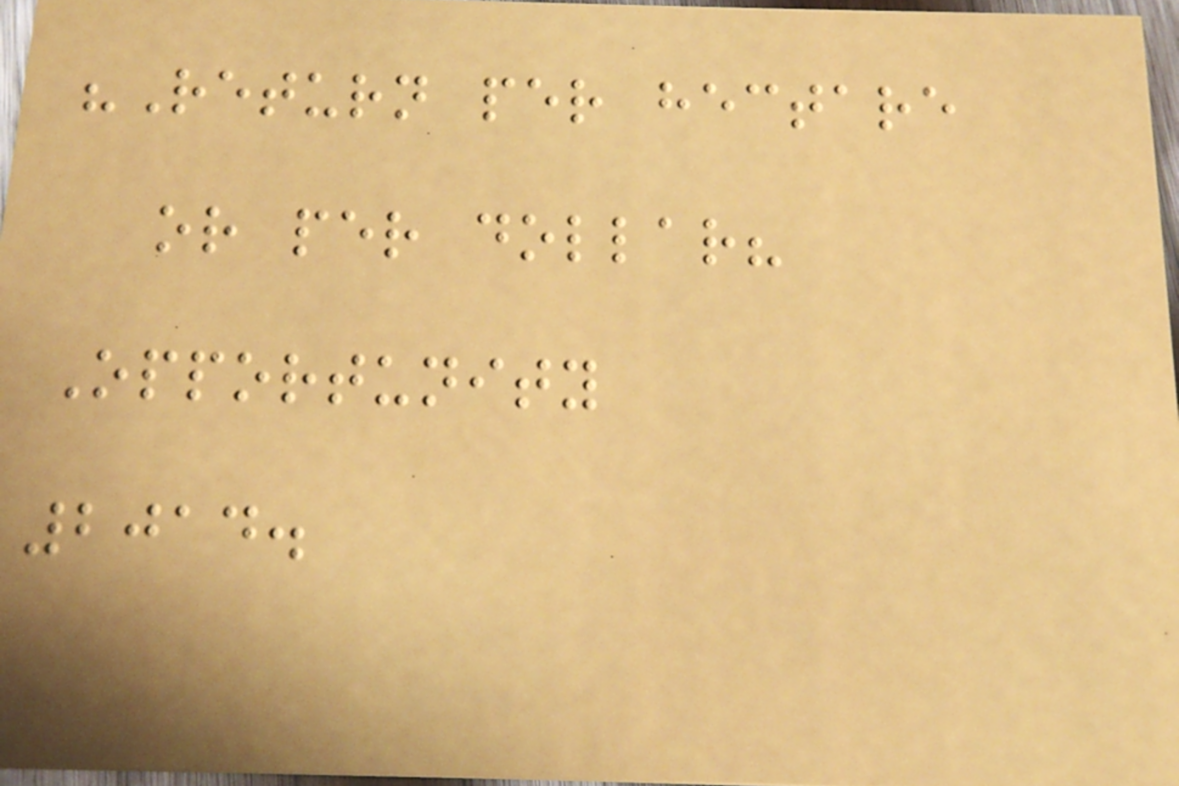"Return per hectare
or per dollar?
Opportunity
2014.
